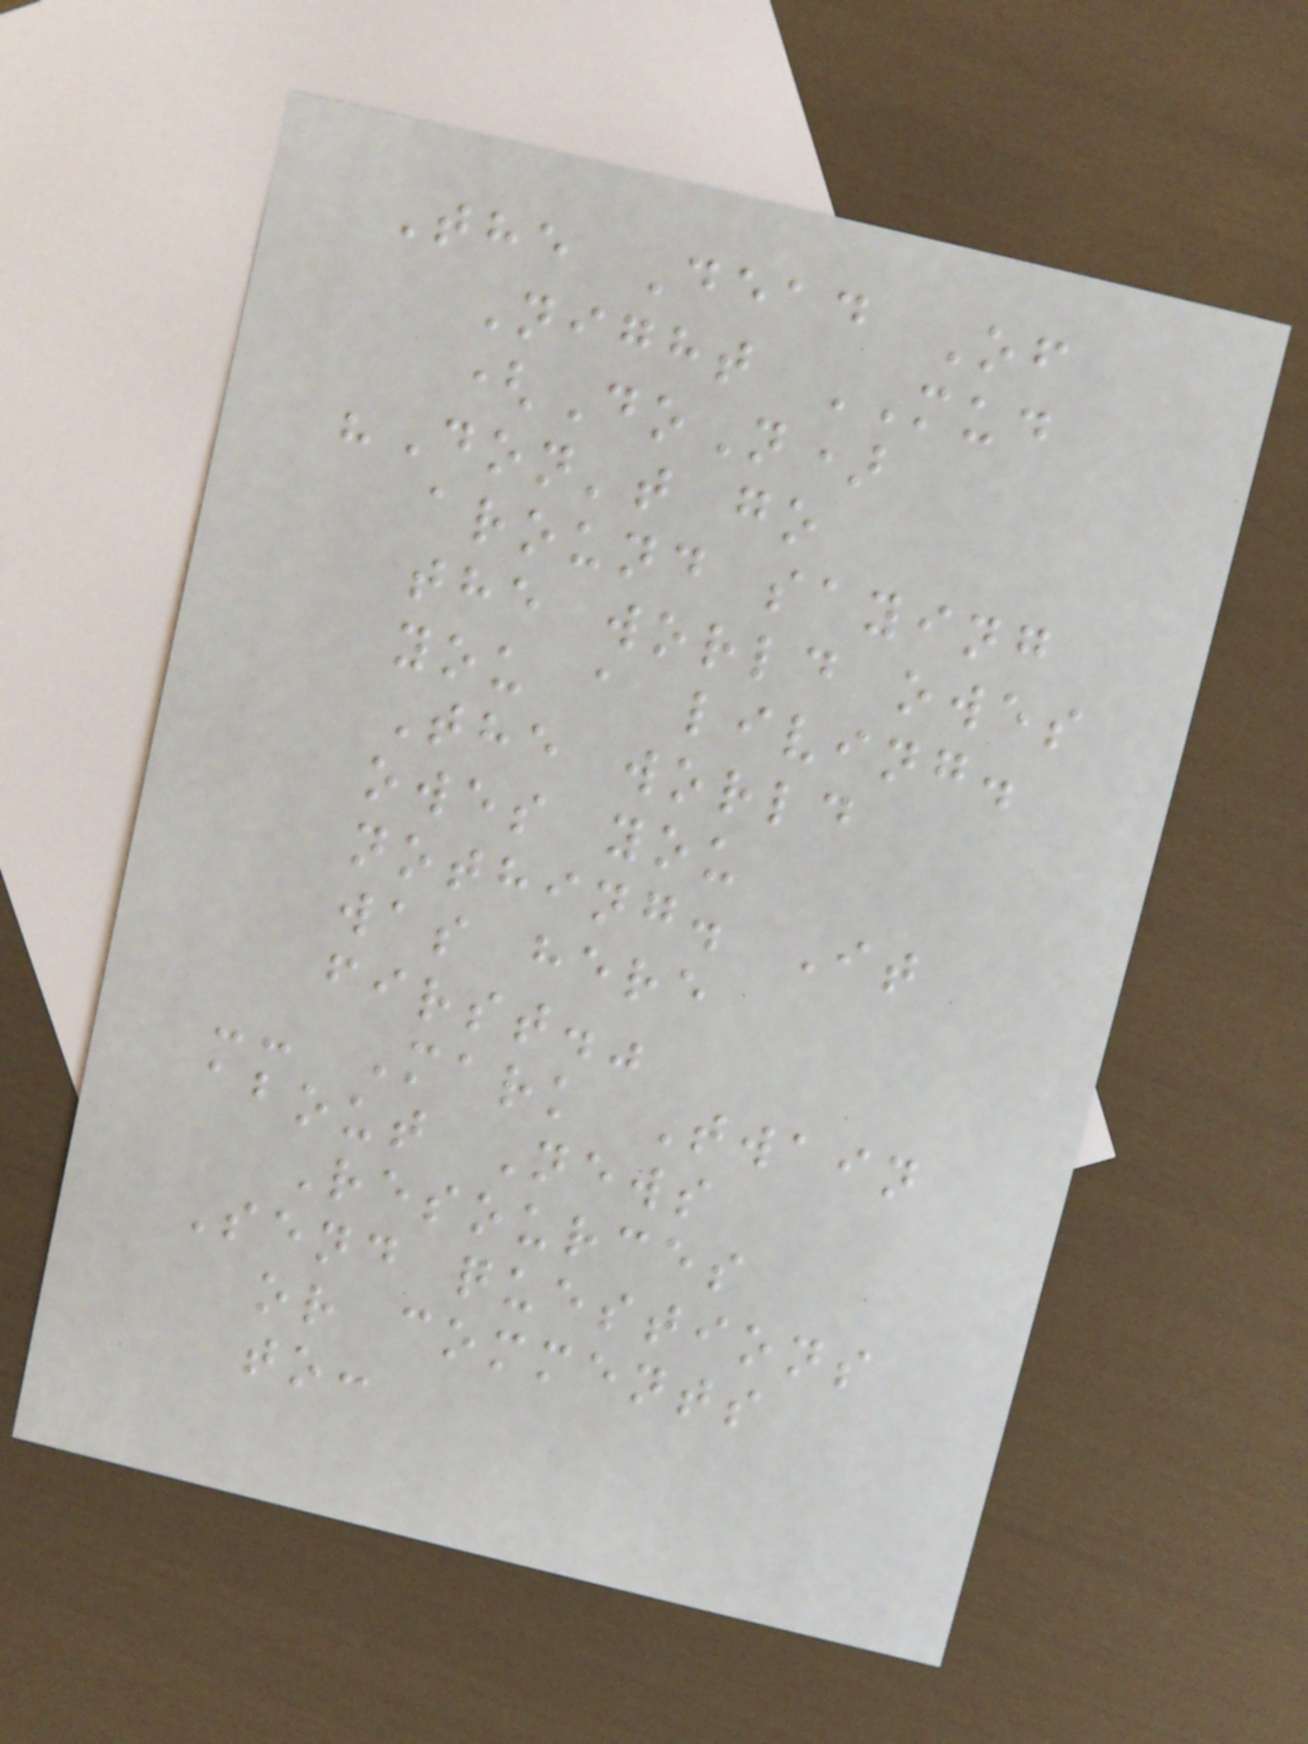The Dead Of
Night MUD
(DoN)
"Don't go
around saying
the world owes
you a living.
The world
owes you
nothing. It
was here
first."
-- Mark Twain
about News
Resources
Send questions
or comments
to:
